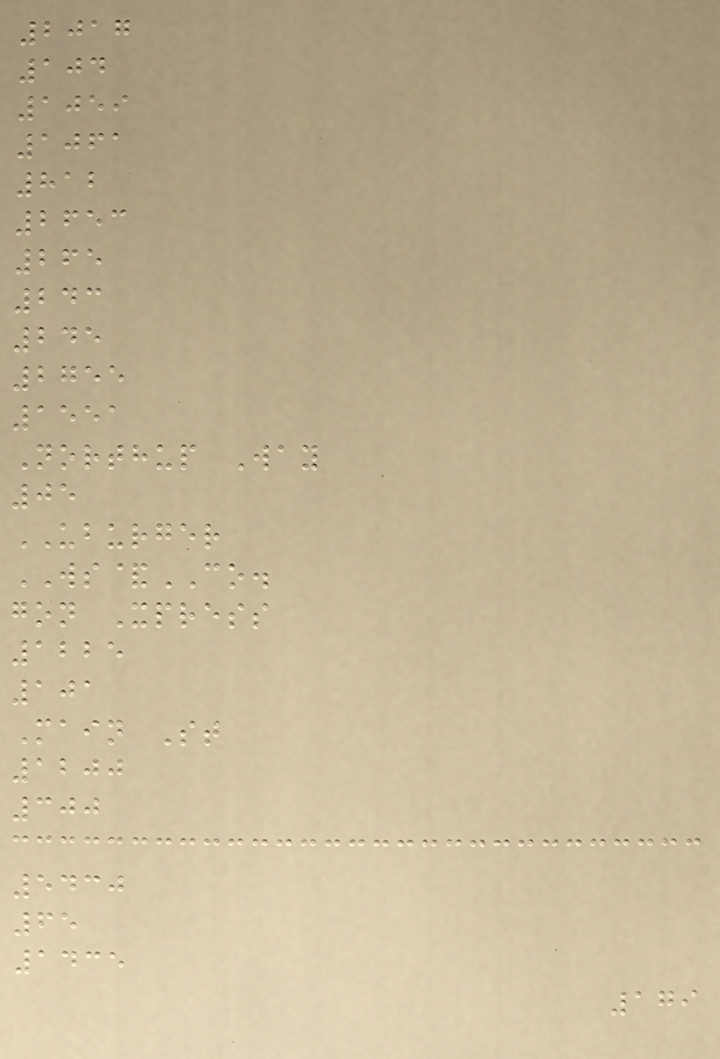2017
104
1059
1061
812
2653
265
243
245
2755
1551
Northup Way
05
UBURGER
WS&CO.
gon Xpress
1225
101
Main St
1200
300
5430
65
1435
179
